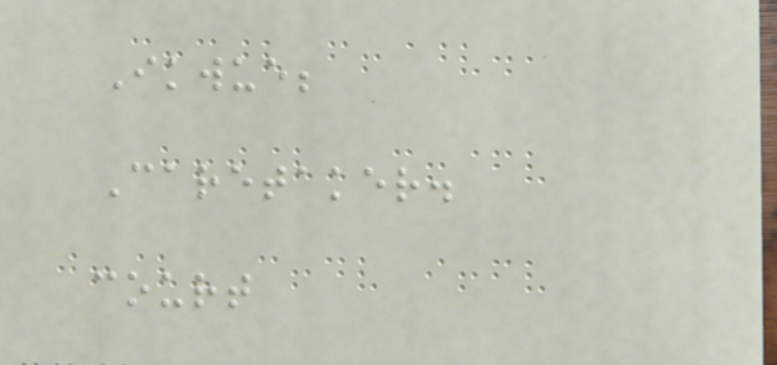Ikwue;
Caretaker.
court
